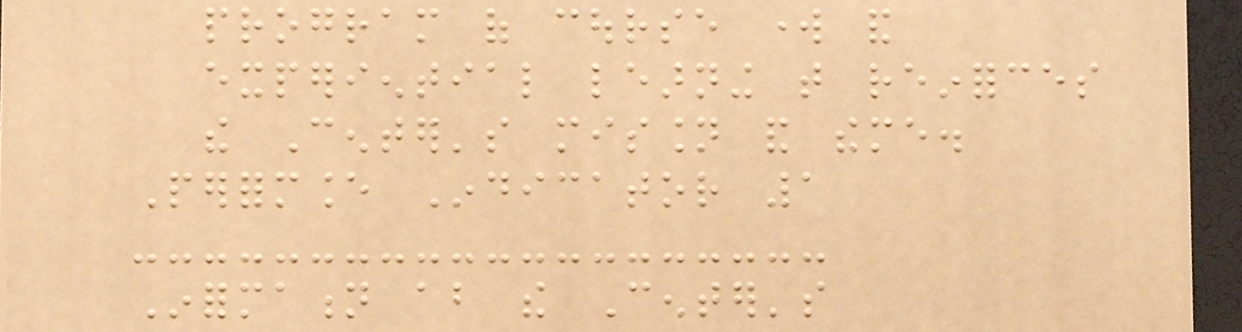program of course work and
experiential learning that reinforces
the Center's mission and theme.
Performance Indicator 1
Information about the Center's
